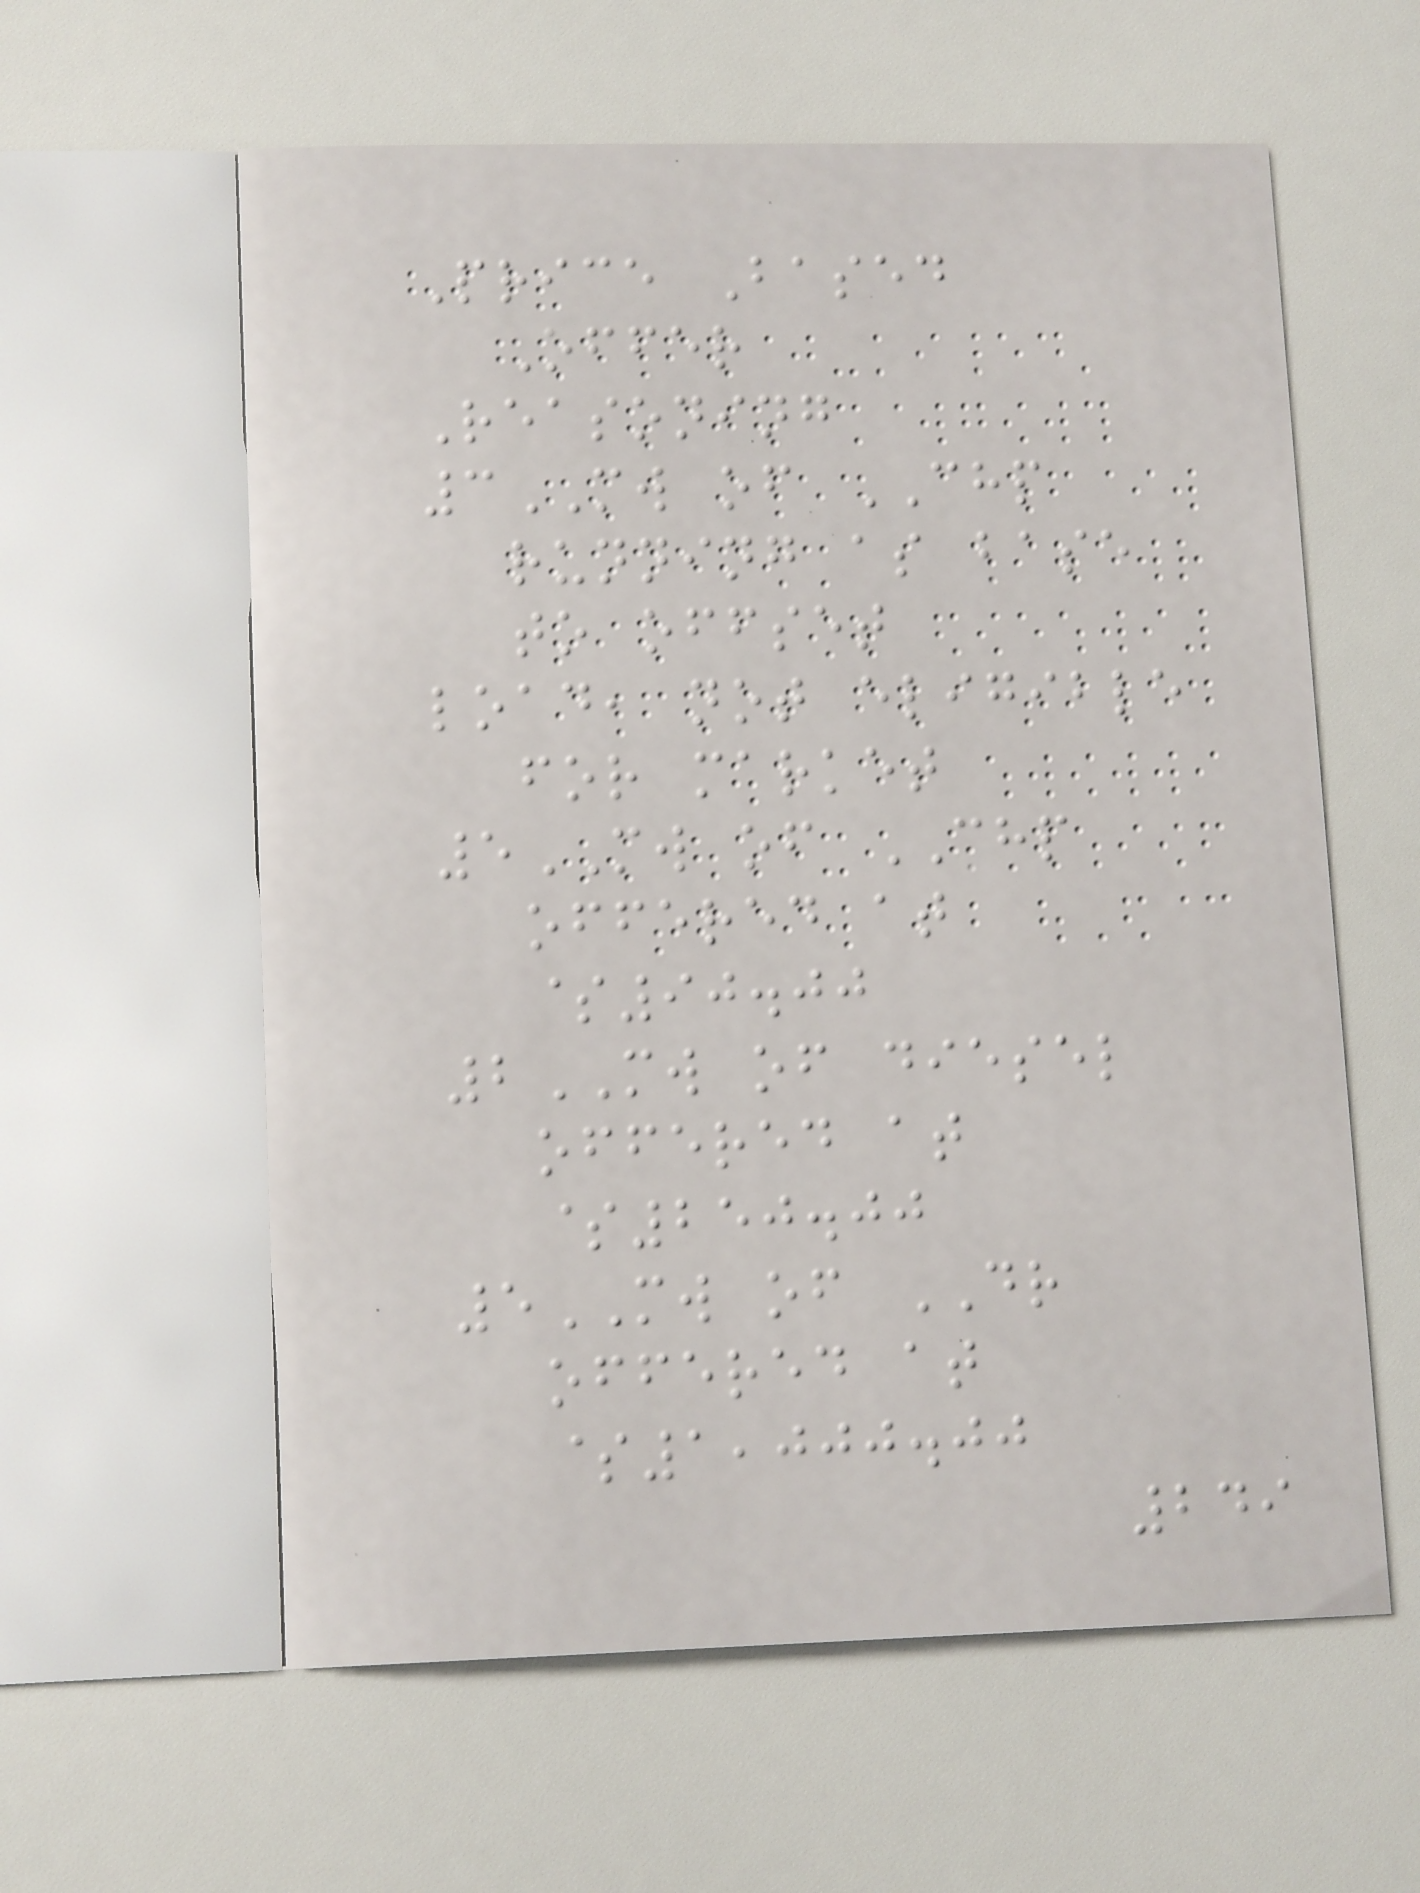Price Based
Offer
Reasoning
3MW of CHP
running as base
to offset
load, not eligible
for market
5MW of CHP
offered at
$90.00
2MW of diesel
offered at
$250.00
5MW of DR
offered at
$1,000.00
249
